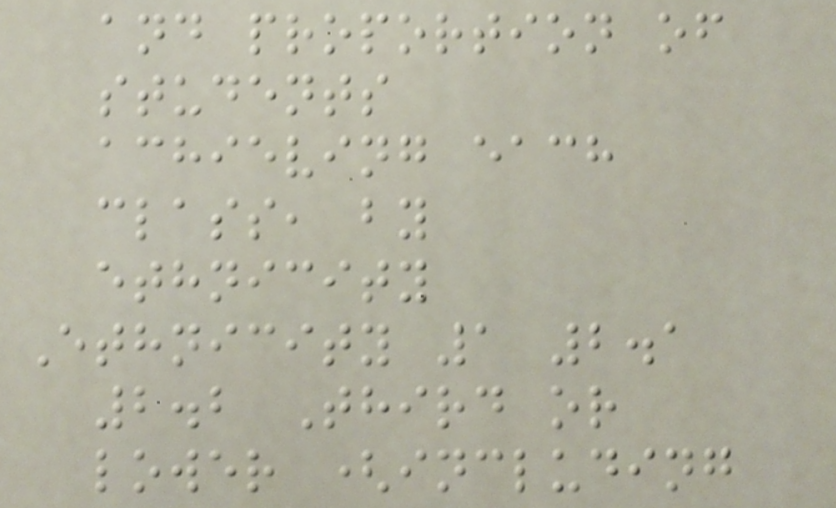and proportion of
students
achieving each
class, by
ethnicity
Ethnicity 1 2.1
2.2 Third or
lower (including
